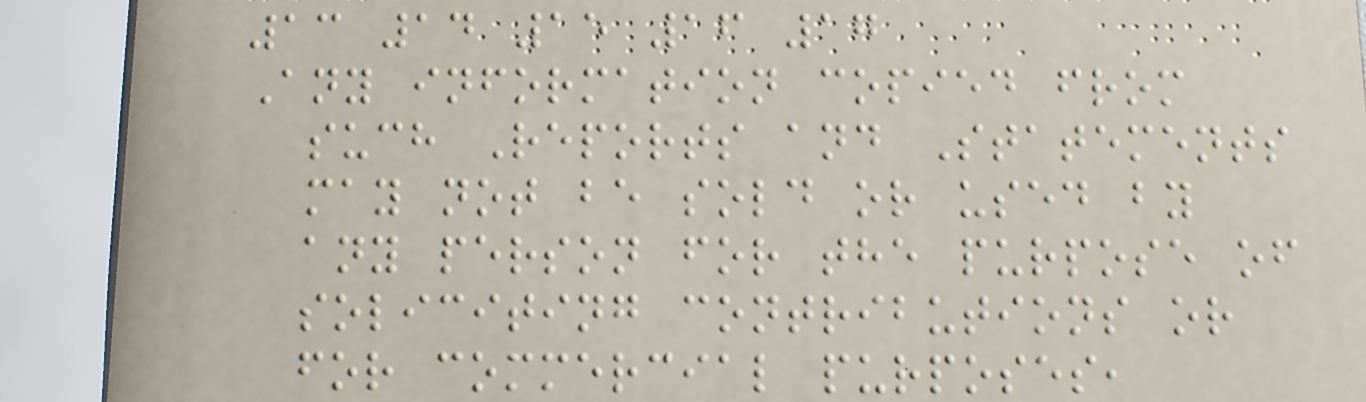13 14 15 16 17
Any information copied from
such Reports and Statements
may not be sold or used by
any person for the purpose of
soliciting contributions or
for commercial purposes,
